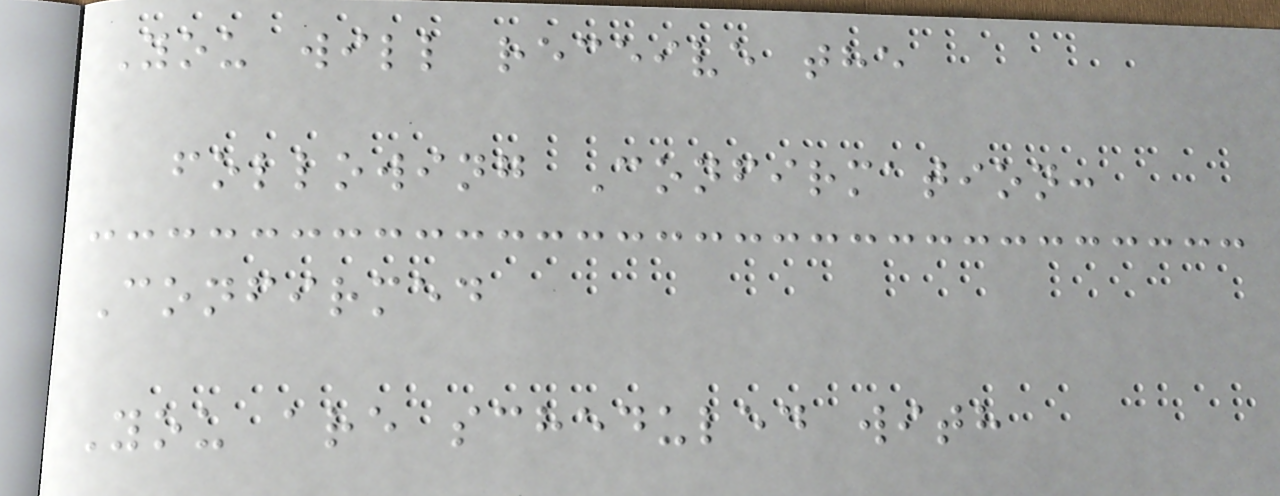You will receive the
following Confirmation:
Confirmed
You are scheduled with
